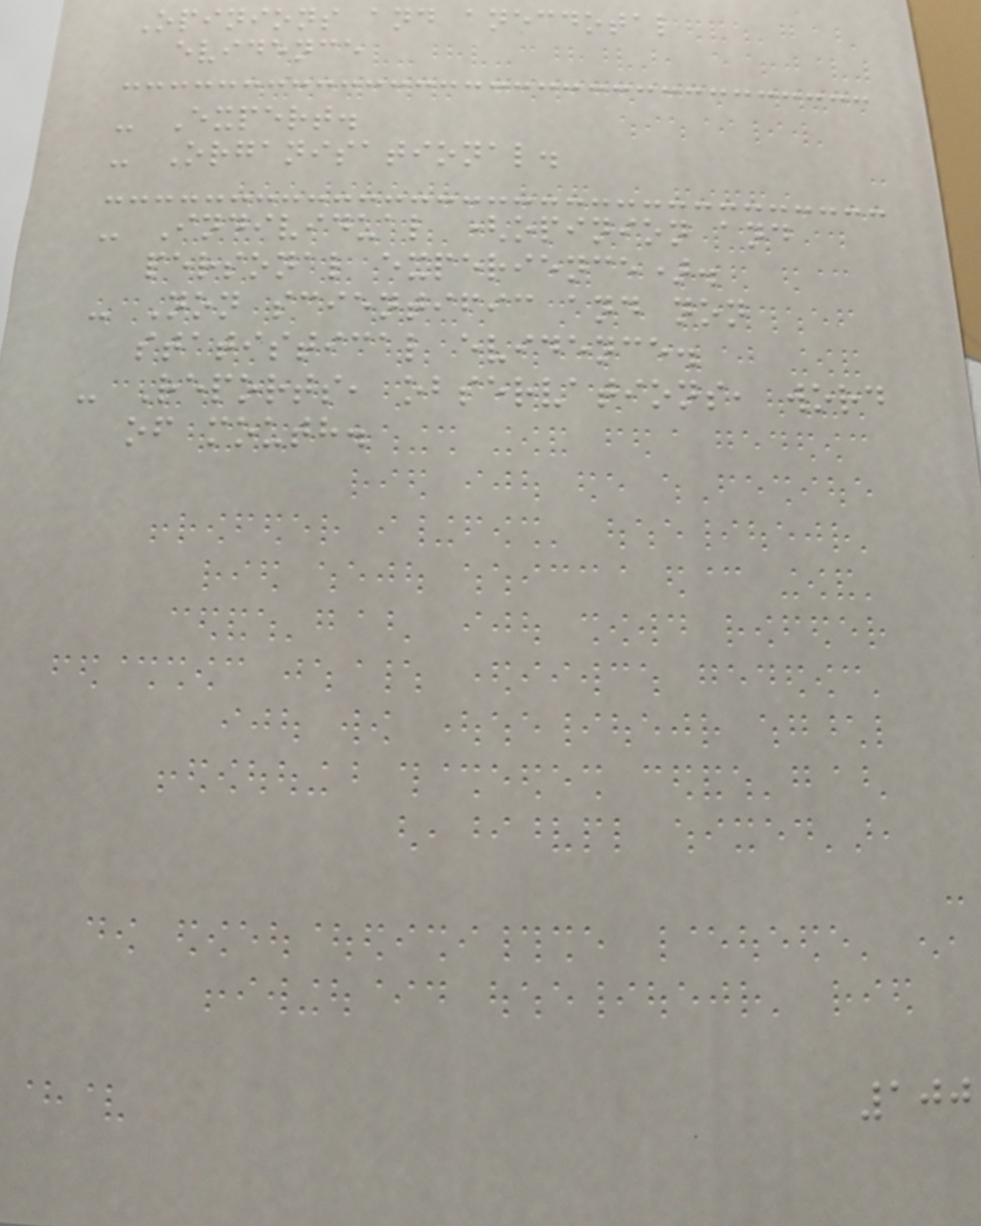Opinions and anecdotal
evidence
- Expert.
- Organisational.
- Individual (opinion and
personal experience).
- Non scientific and non
statistical evidence.
- Reports, observations, word
of mouth.
100
